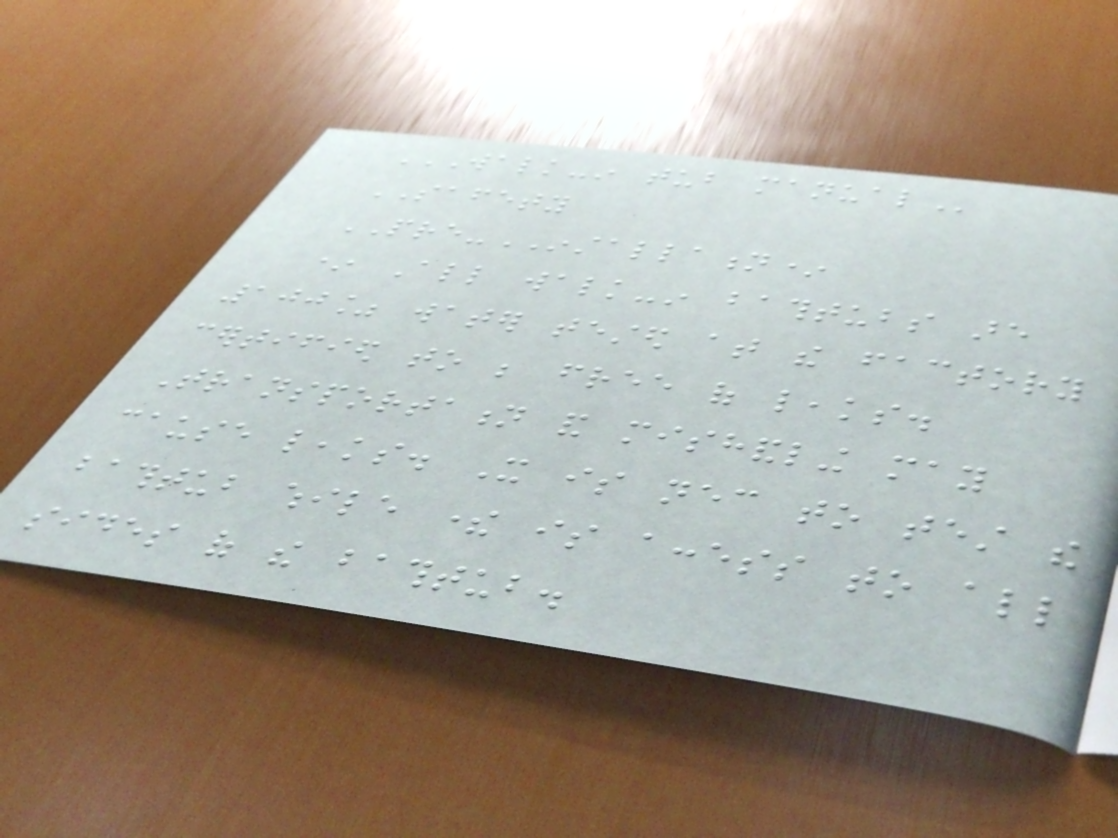WALK-IN TUB MANUAL
SAFETY
PRE-INSTALLATION*
* All walk-in bathtubs are
100% water tested at the factory
certified to be free of leaks.
Transportation and mishandling may
cause leaks. It is necessary to test the
bathtub while there is access to all
sides of the bathtub.
